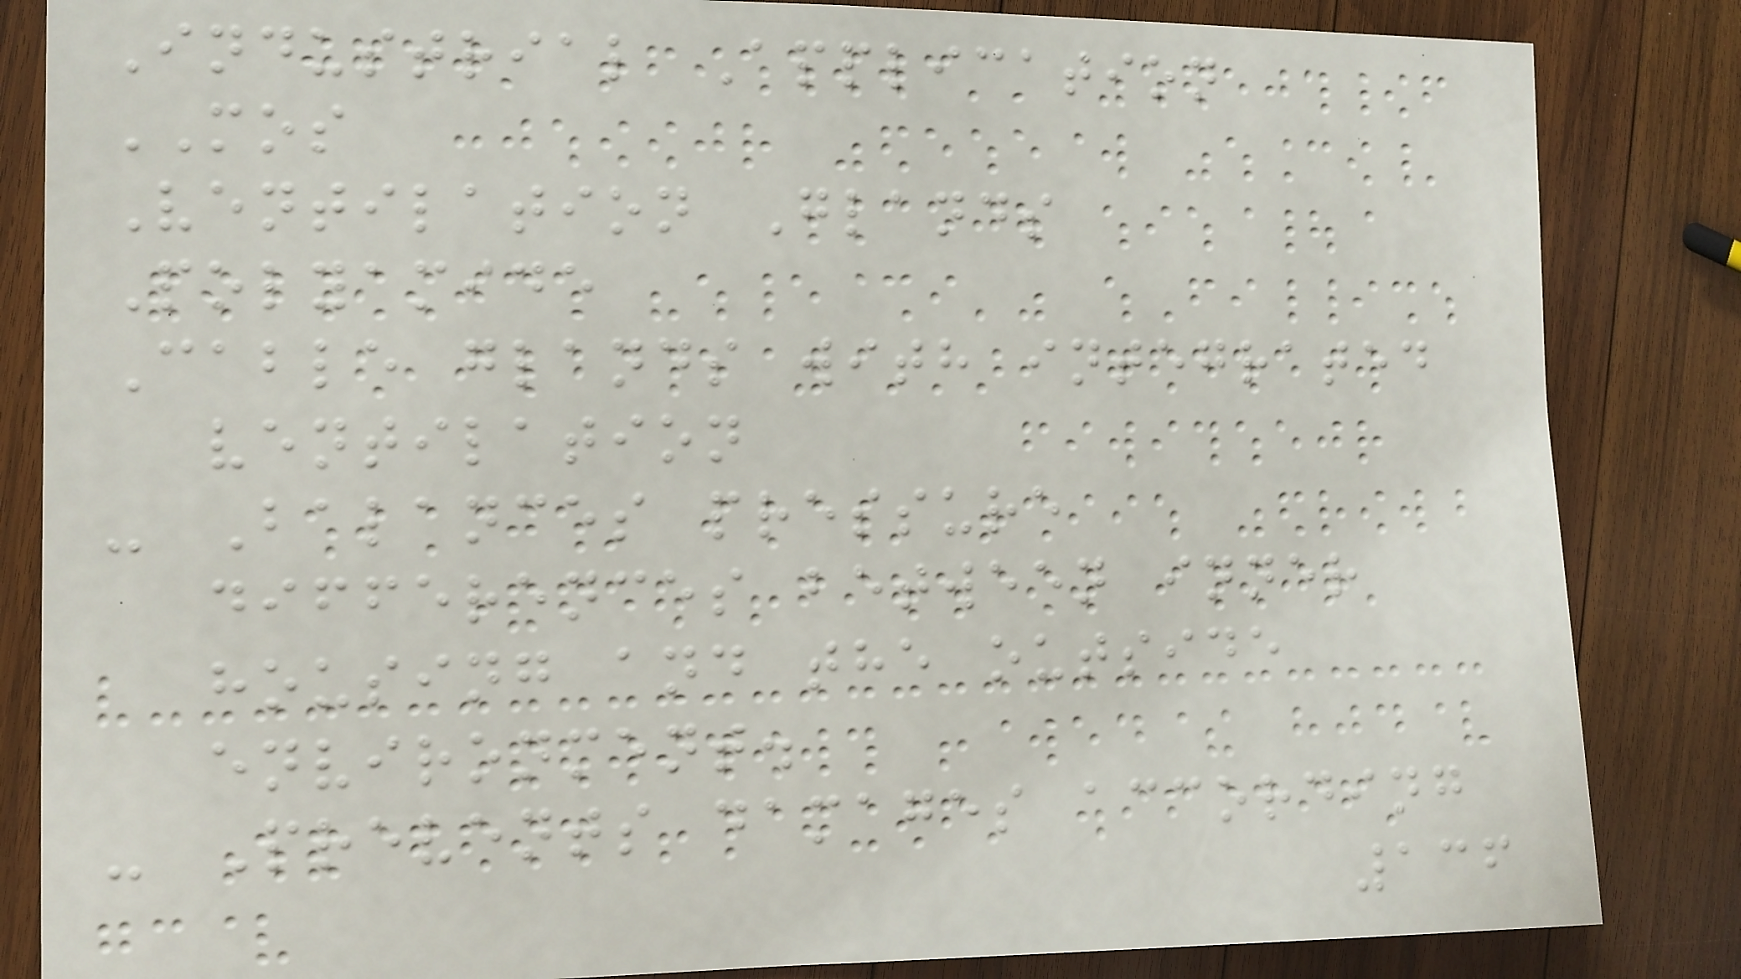Industrial Application
MOS
Ventilation Glands
Polyamide
Cable glands with integrated
ventilation
- Balances pressure
differences between inner
housing and the outside
environment.
- Prevents damages according
136
